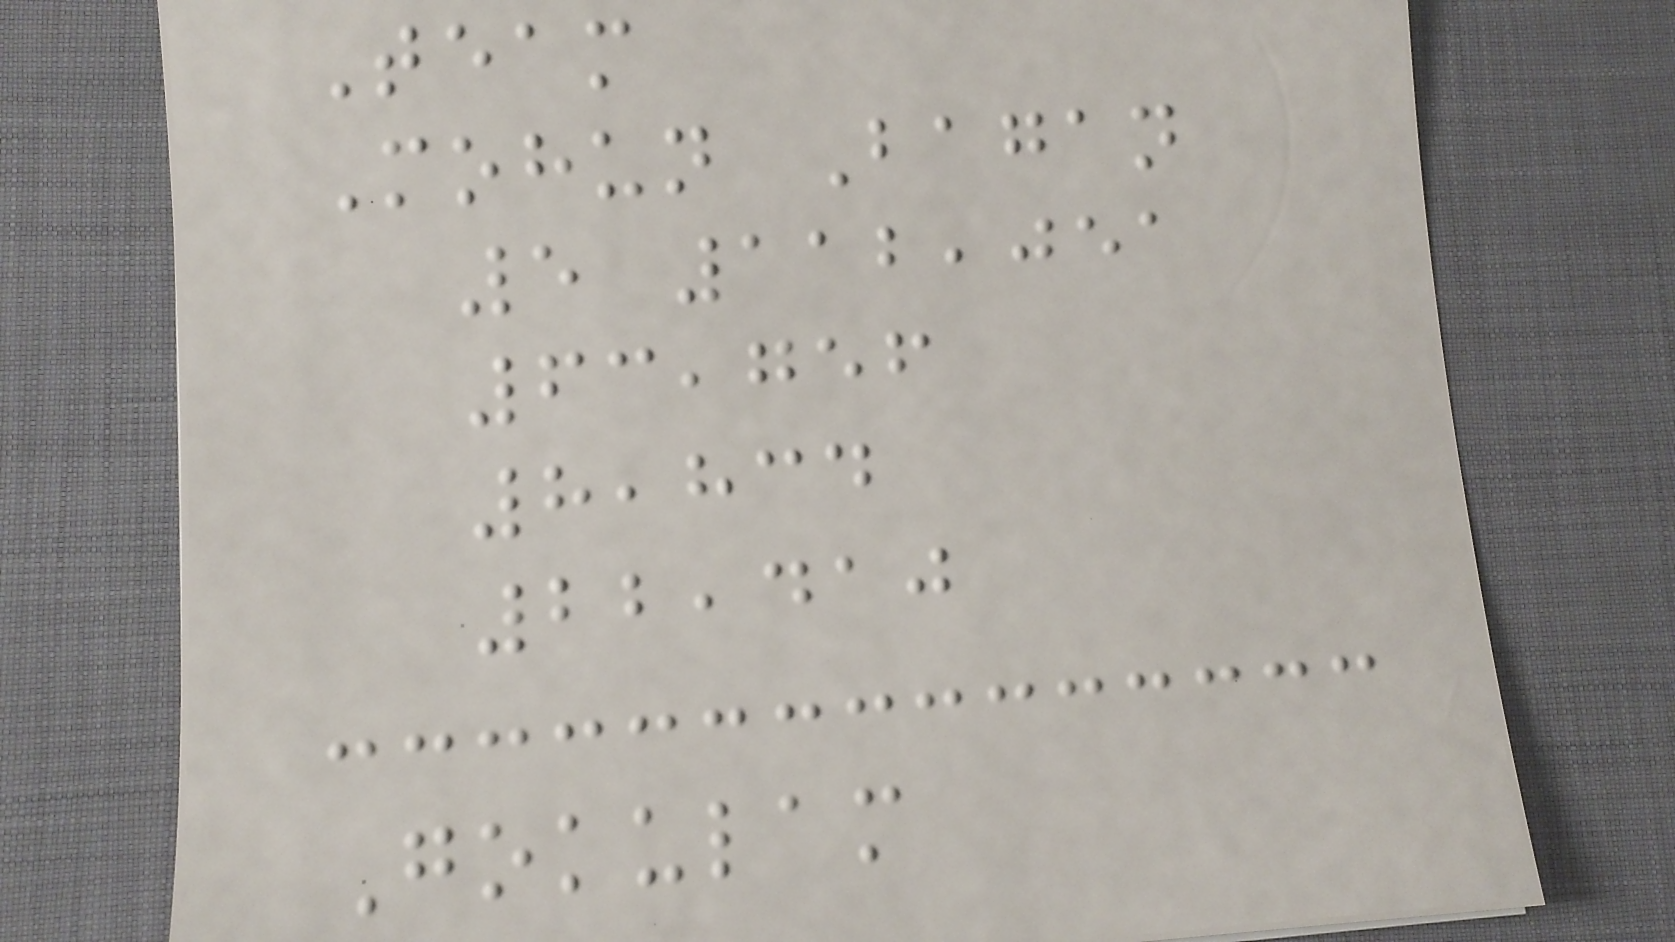Team
Mohun Bagan
5 112,051
63,756
8,834
22,410
Gokulam
